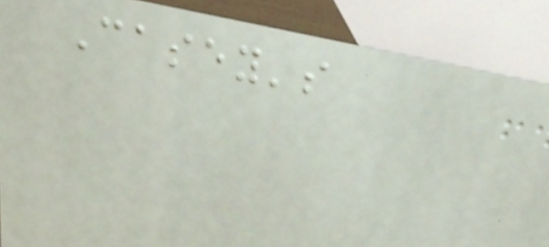Casey's
